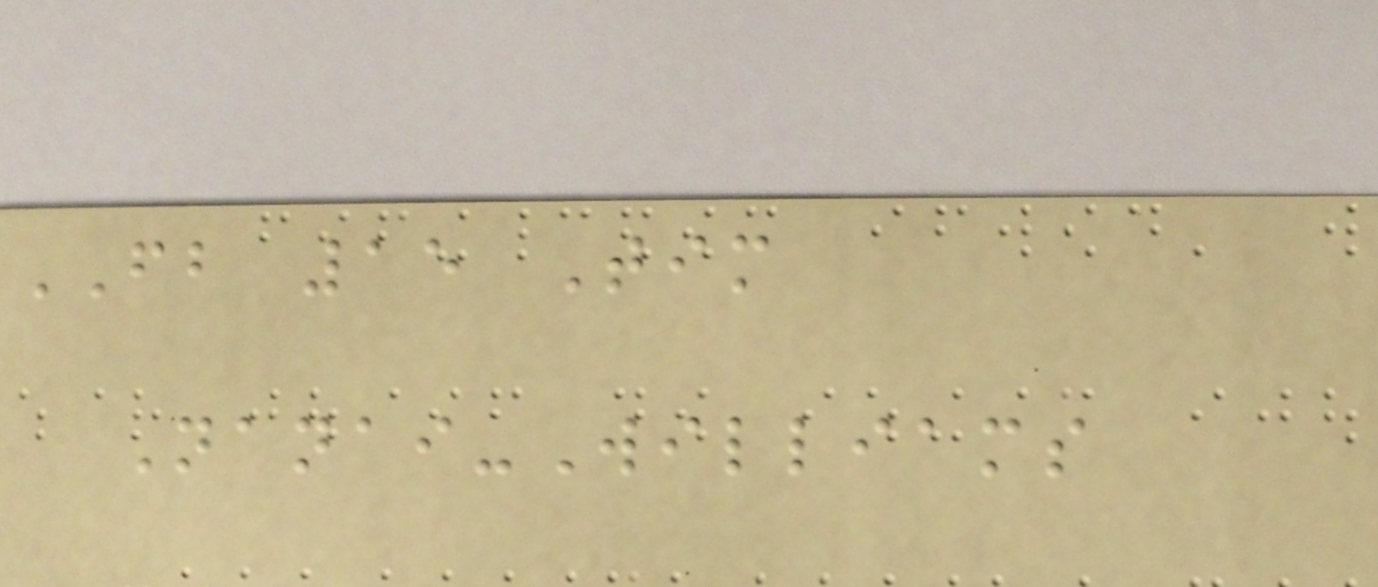FB 15 Tim
Nanai-Williams
